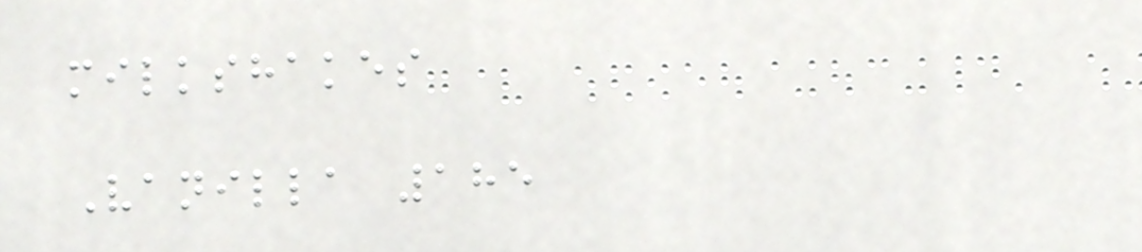milkshakes
Vanilla 185
